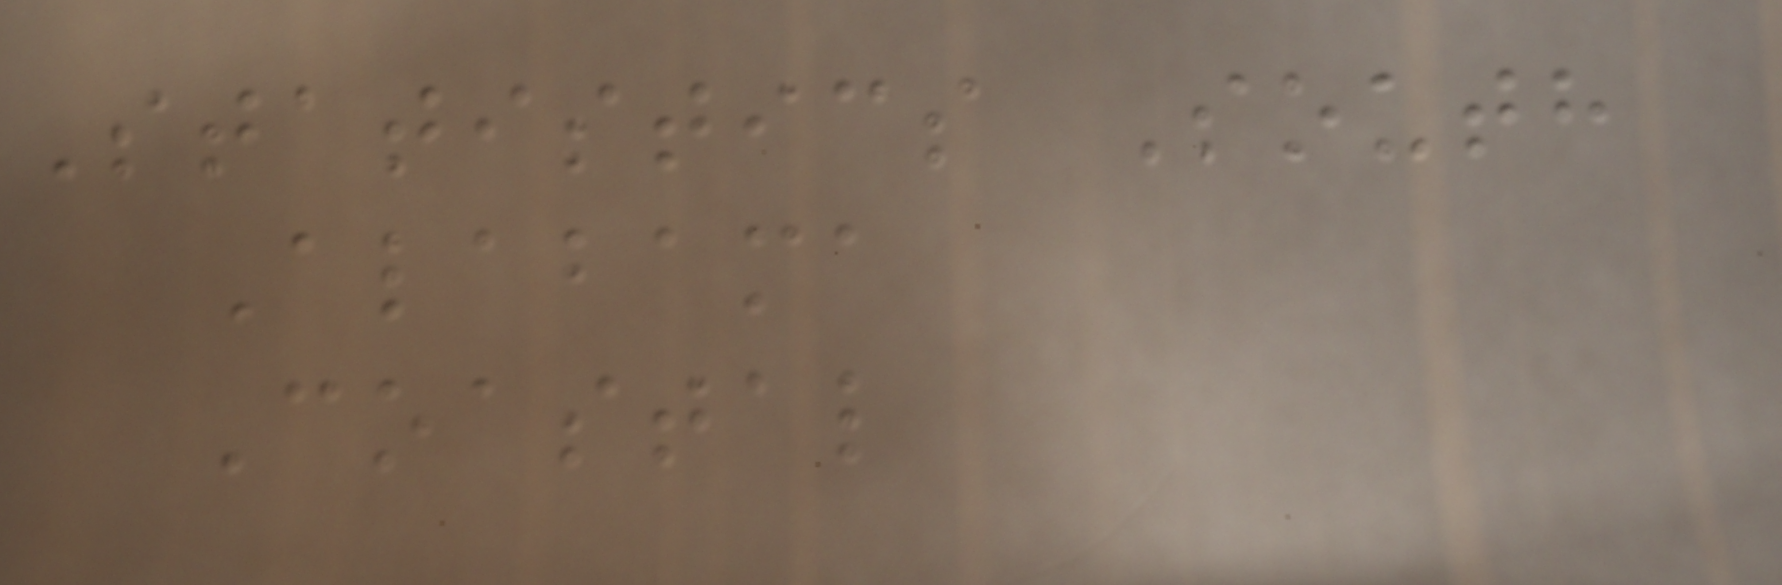Statistics South
Alabama
Coastal
